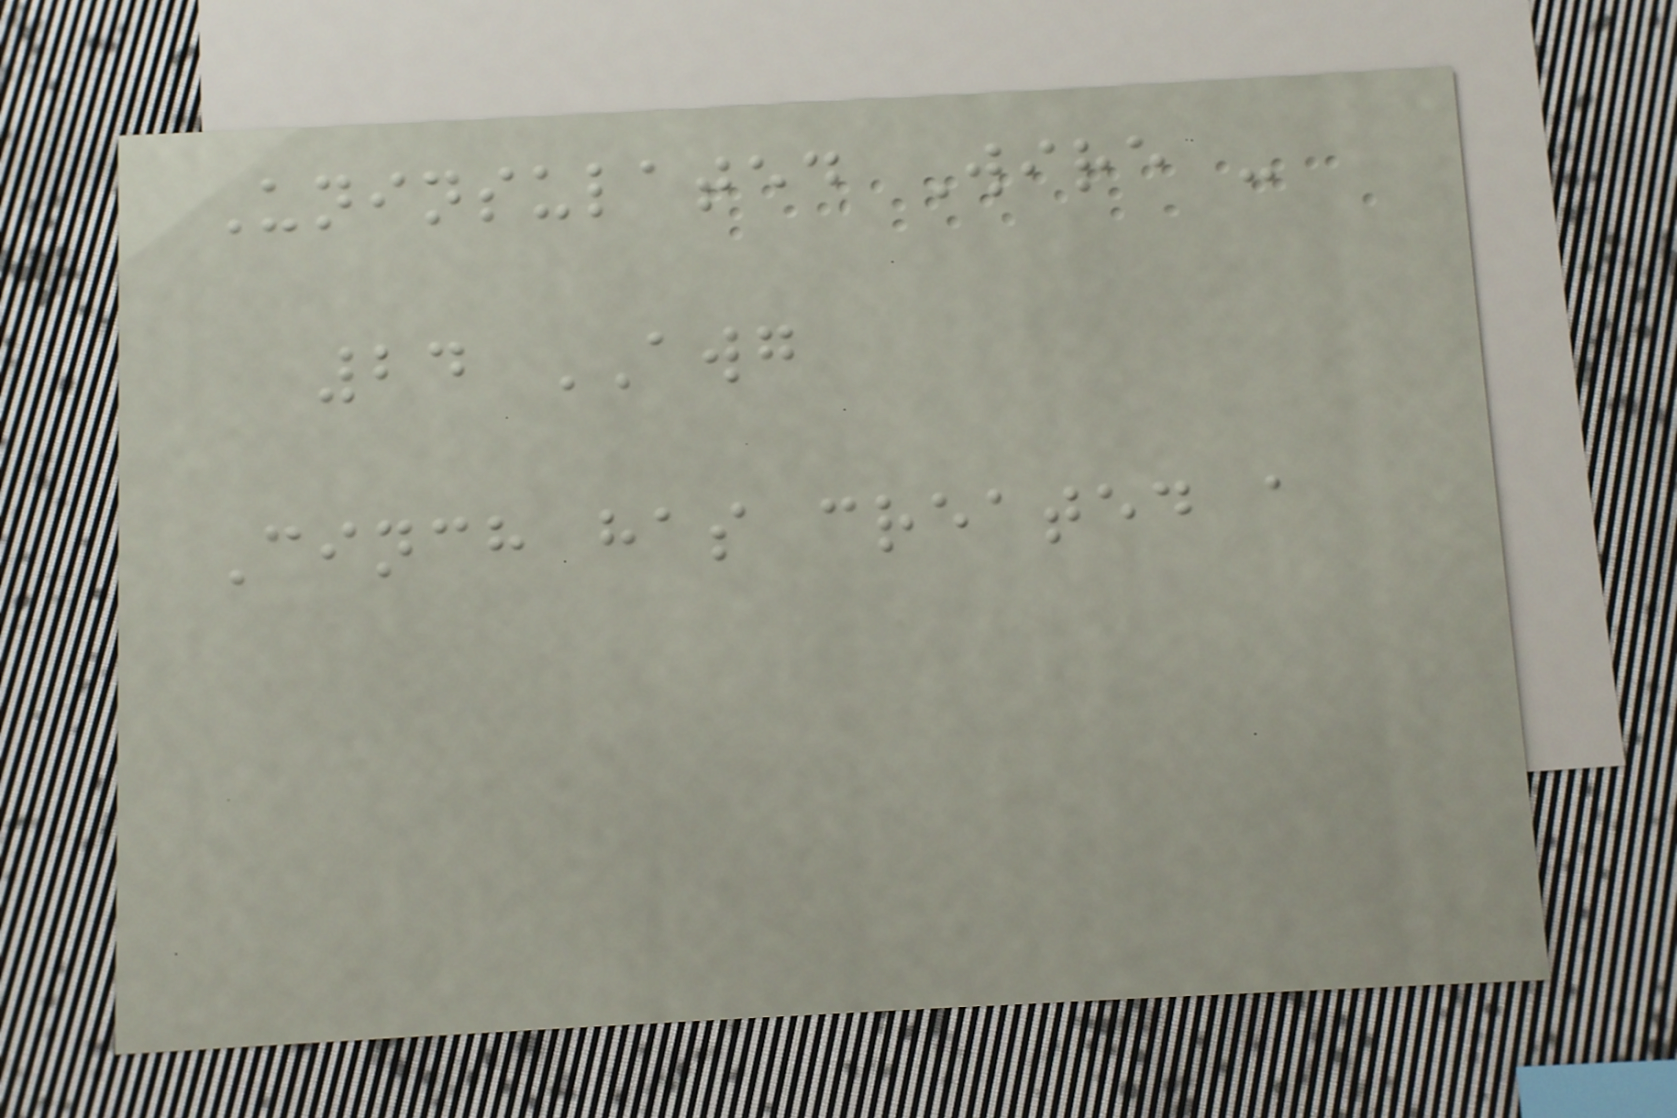Uninsulated Wire -
24 AWG
Cinch has created a
